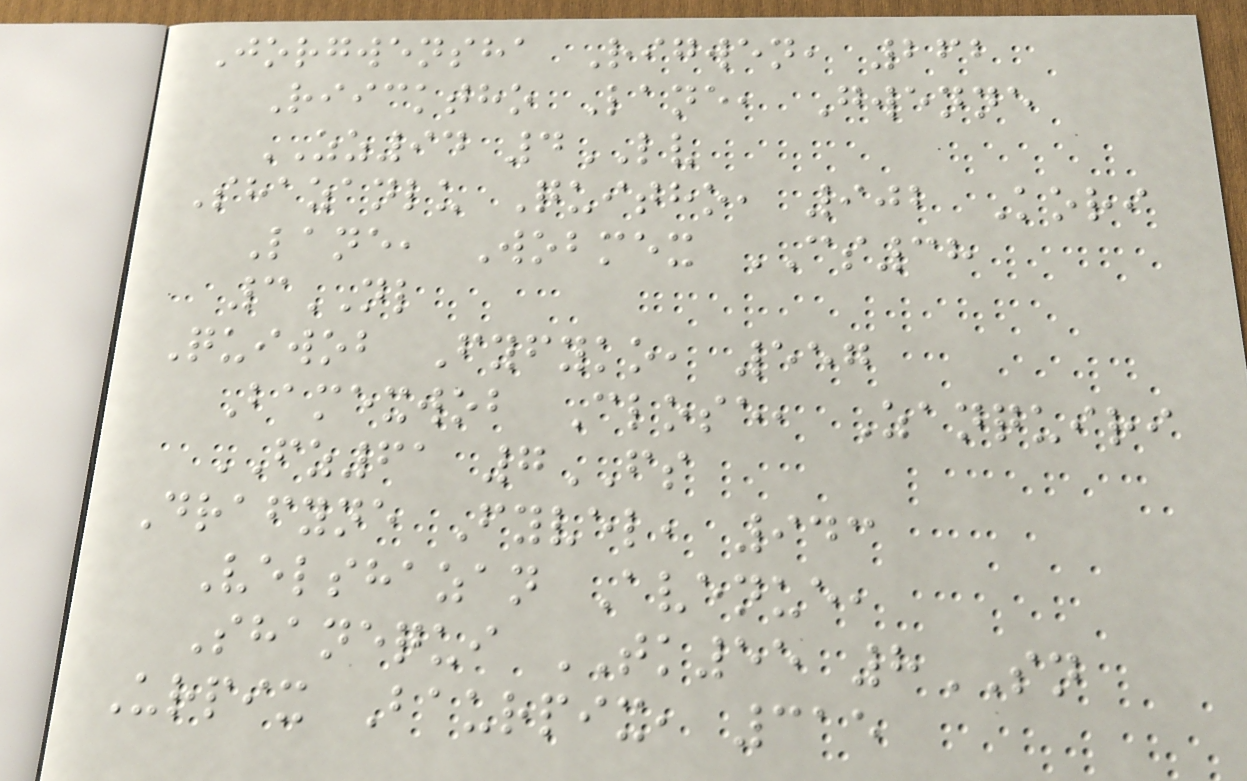Jorgwensha Rigwen, 262
Riicktho Lane, Gwenne
ZZ94 4LV
Shazanlu Quitho, 902 Kori
Lane, Wobmex CS38
3NL
Quiwob Fyfyko, 557
Bamexwob Close, Zanquiri
FZ61 7FS
Drafyne Fyvel, 943
Velshazan Avenue,
Shanequi TK55 8SN
Urpix Baurpix, 315
